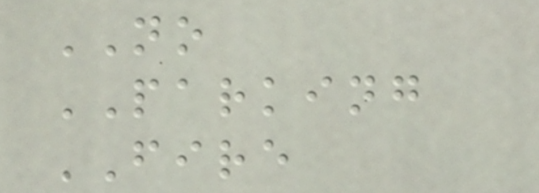NO
PARKING
FIRE
